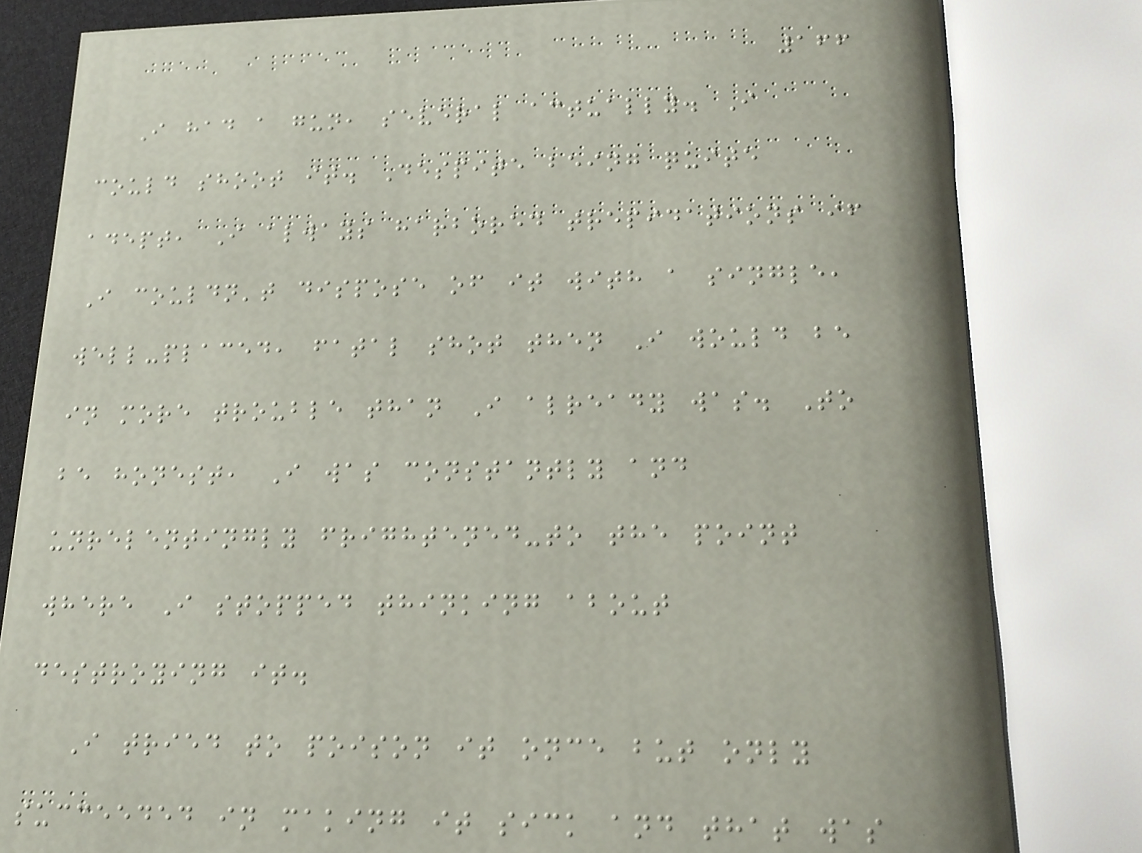166
I had a gun, several actually. I
could shoot it. Despite being quite
adept, I always harbored trepidations if
I couldn't dispose of it with a single,
well-placed, fatal shot then I would be
in more trouble than I already was. To
be honest, I was constantly and
unrelentingly frightened-to the point
where I stopped thinking about
destroying it.
I tried to poison it once but only
succeeded in making it sick and that was
